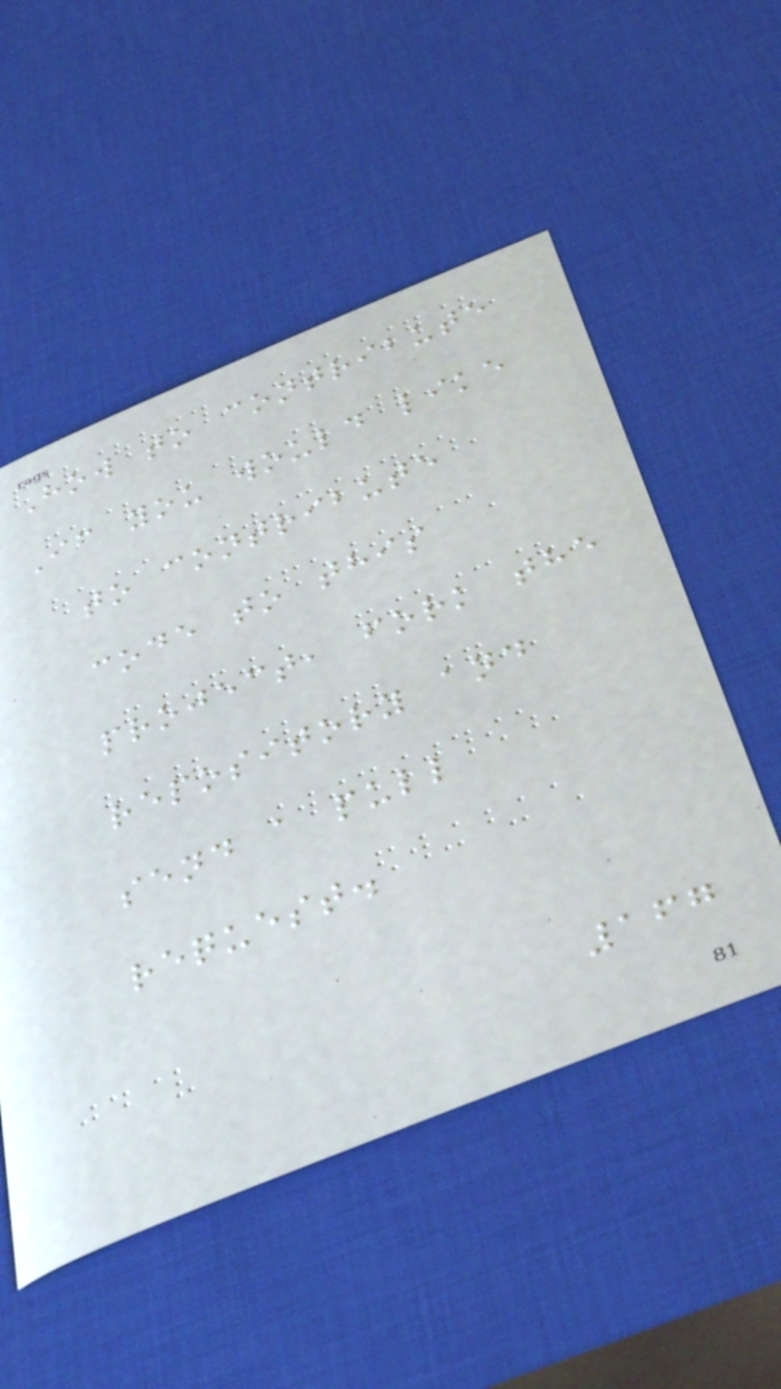How to contribute
If you would like
to contribute
code to this
project, fork the
repository and
send a pull
request.
167
